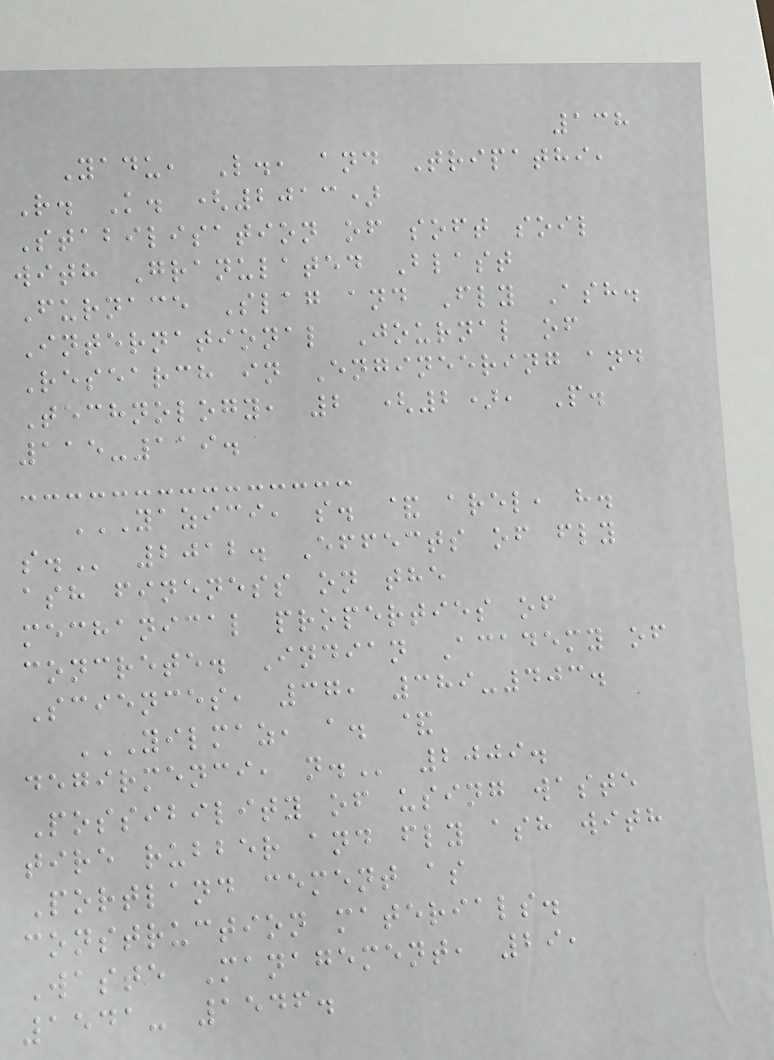138
Yadu, L., and Tripathi,
R. K. (2013)
Stabilisation of soft soil
with Granulated Blast
Furnace Slag and Fly Ash.
International Journal of
Research in Engineering and
Technology, 2 (2), P.
115-119.
YAZICI, S. & AREL, H.
S. 2012. Effects of fly
ash fineness on the
mechanical properties of
concrete. Indian Academy of
Sciences, 37, 389-403.
YILMAZ, A. &
DEGIRMENCI, N. 2009.
Possibility of using waste
tire rubber and fly ash with
Portland cement as
construction materials.
Waste Management, 29,
1541- 1546.
